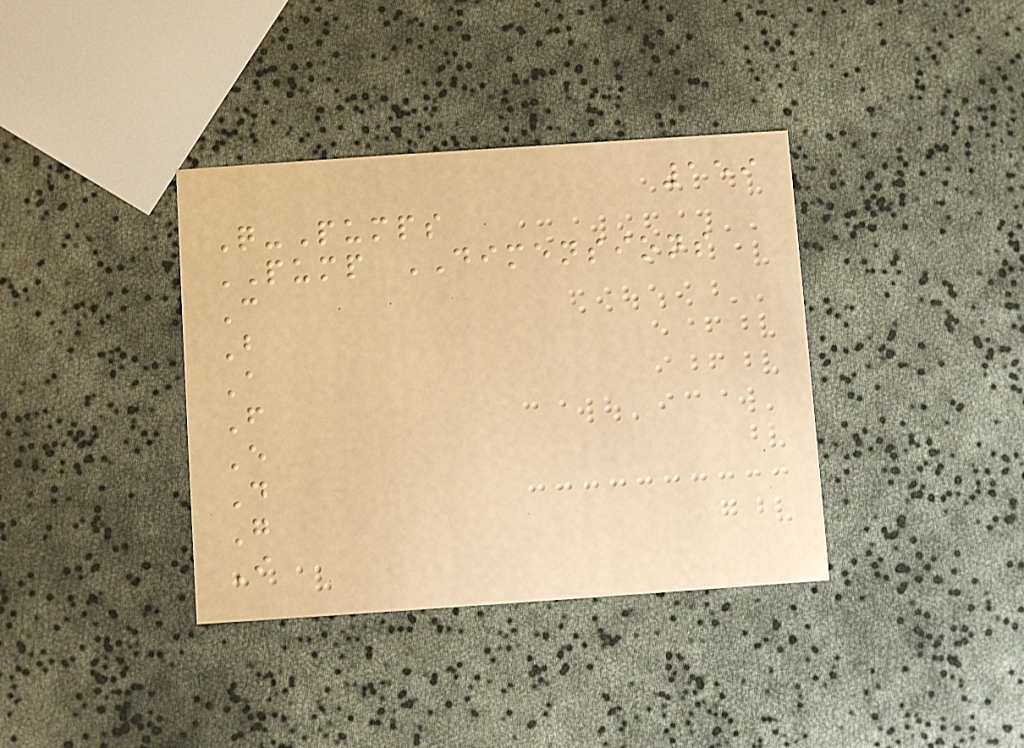159
Q-Pumps
PUMP DIMENSIONS
C
B
A
F
E
D
G
I
